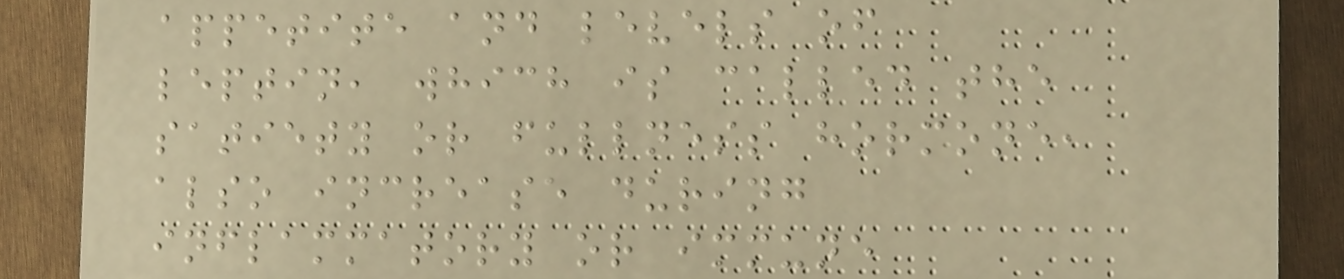appetite and levels of
leptin, which is called the
satiety or fullness hormone,
also increase during
inflammatory or immune
